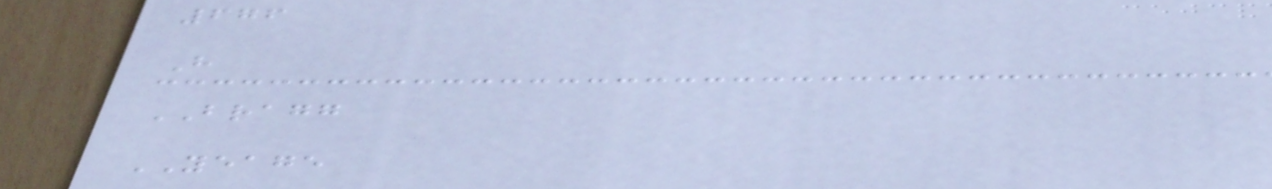676
H
BRAGG
YEAGE
